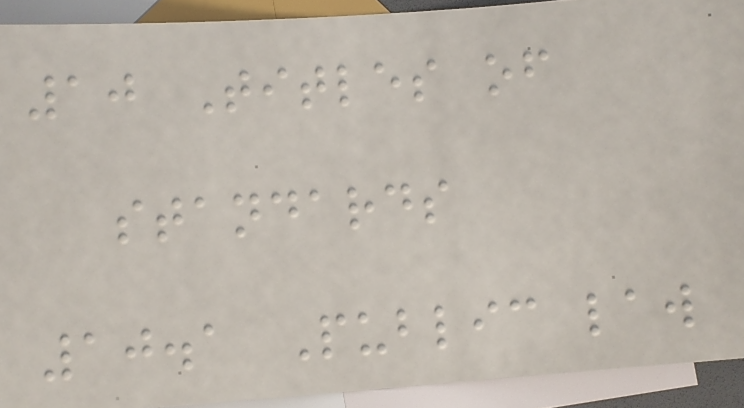10 Titles of
standards
10.1 Public law
